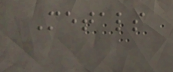Metals
